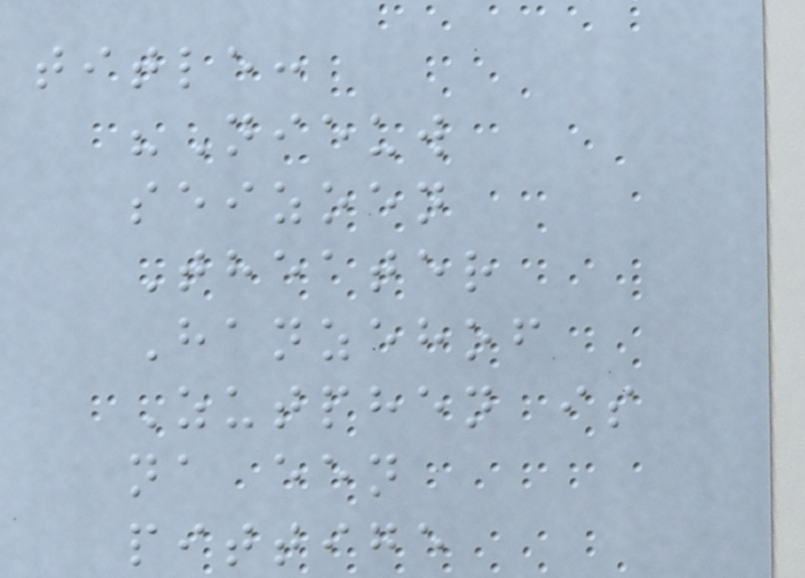title:
"Nieuw
seizoen
Theater
Hanzehof
Zutphen is
na een
pittige
